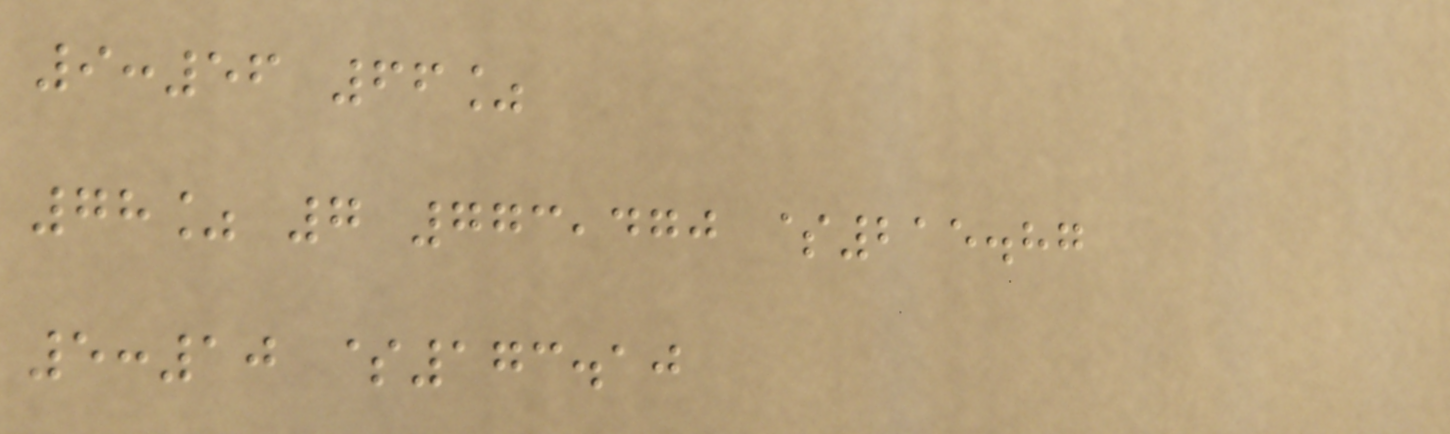9:56 66%
78% 7 773,470 $215.87
5:10 $173.10
